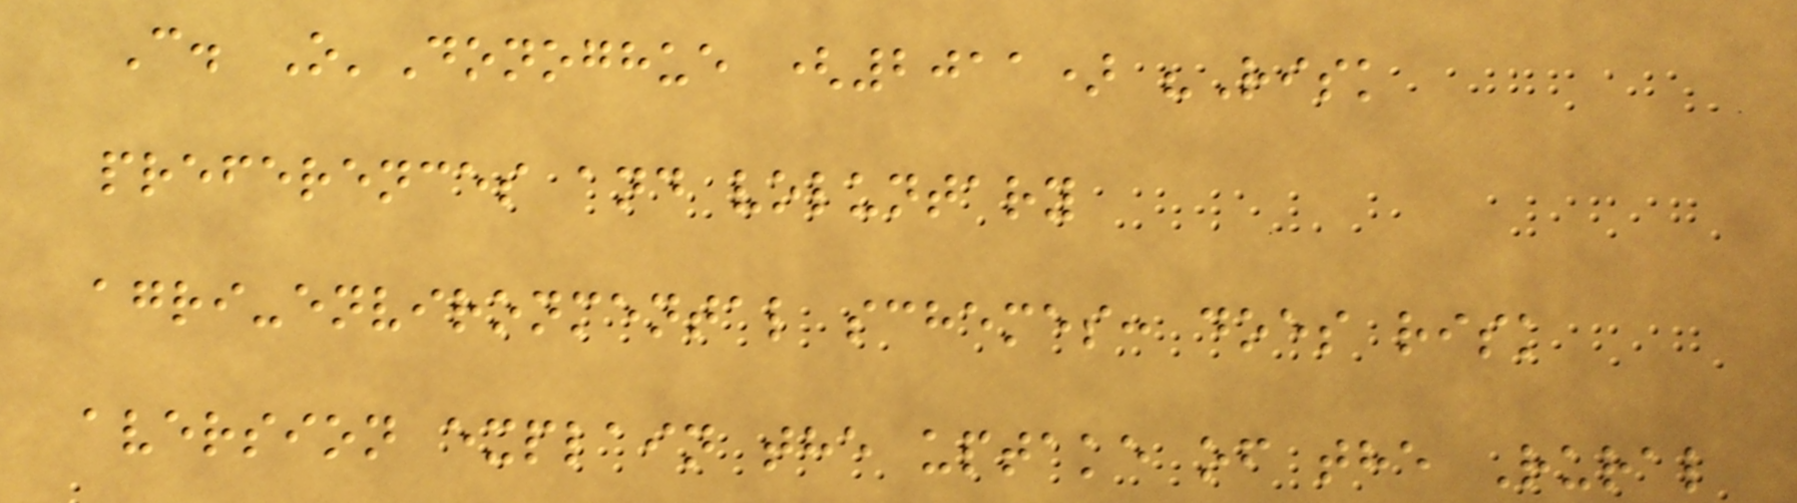C. O'Donoghue (2011) "Risk
preferences and voluntary
agri-environmental schemes: does risk
aversion explain the uptake of the Rural
